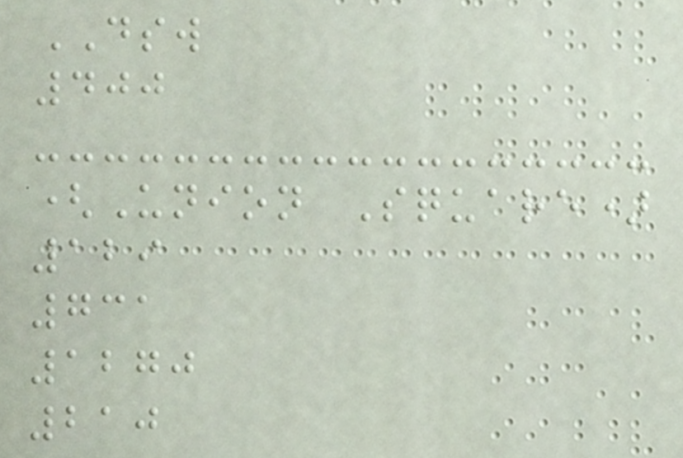DSW
400
(Union Square)
129
731
1270
210
